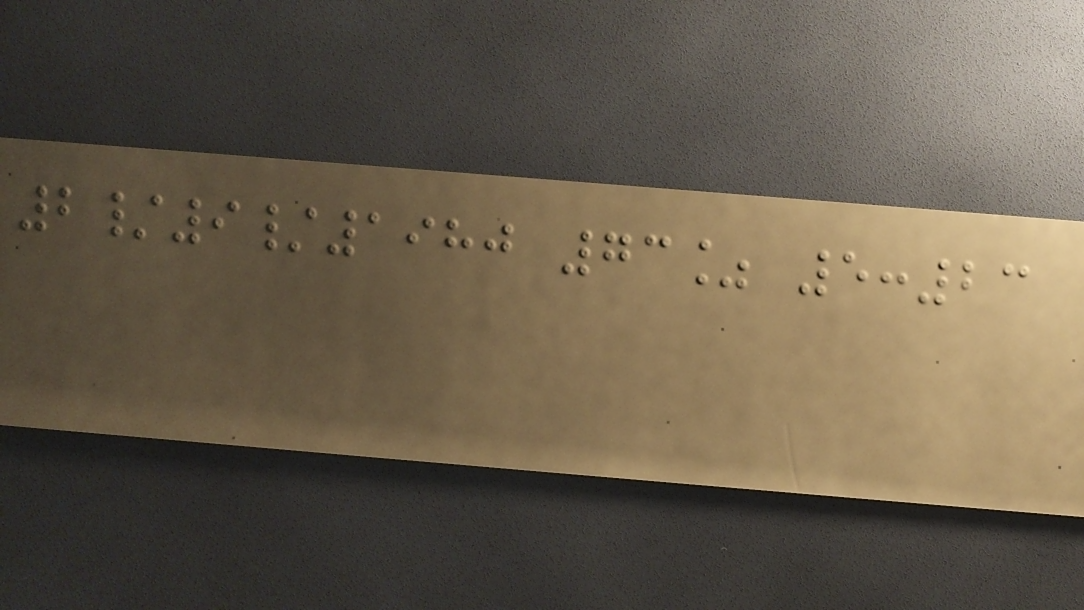2/9/1980 73% 5:23
